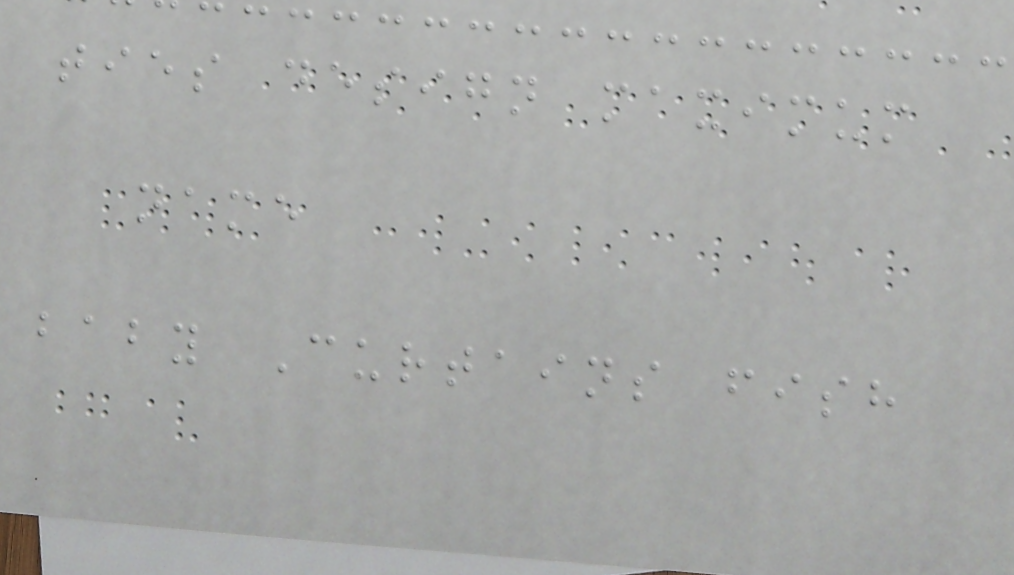ties design maximum
name
baby Curtains fish
